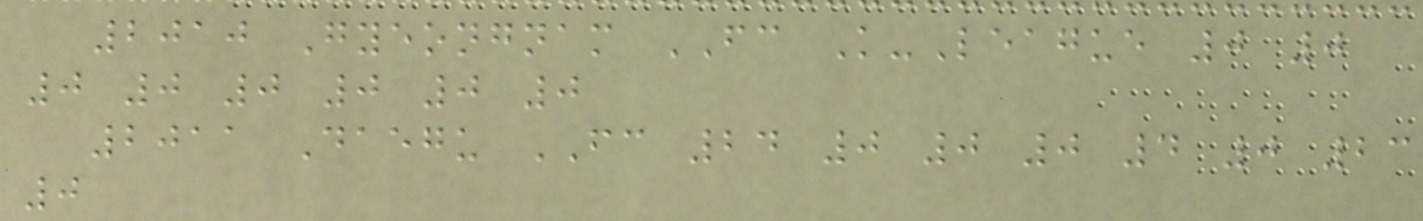2010 Gyeongnam FC K-League 0 0
0 0 0 0 0 0
2011 Daegu FC 24 0 0 0 4 0 23
0
